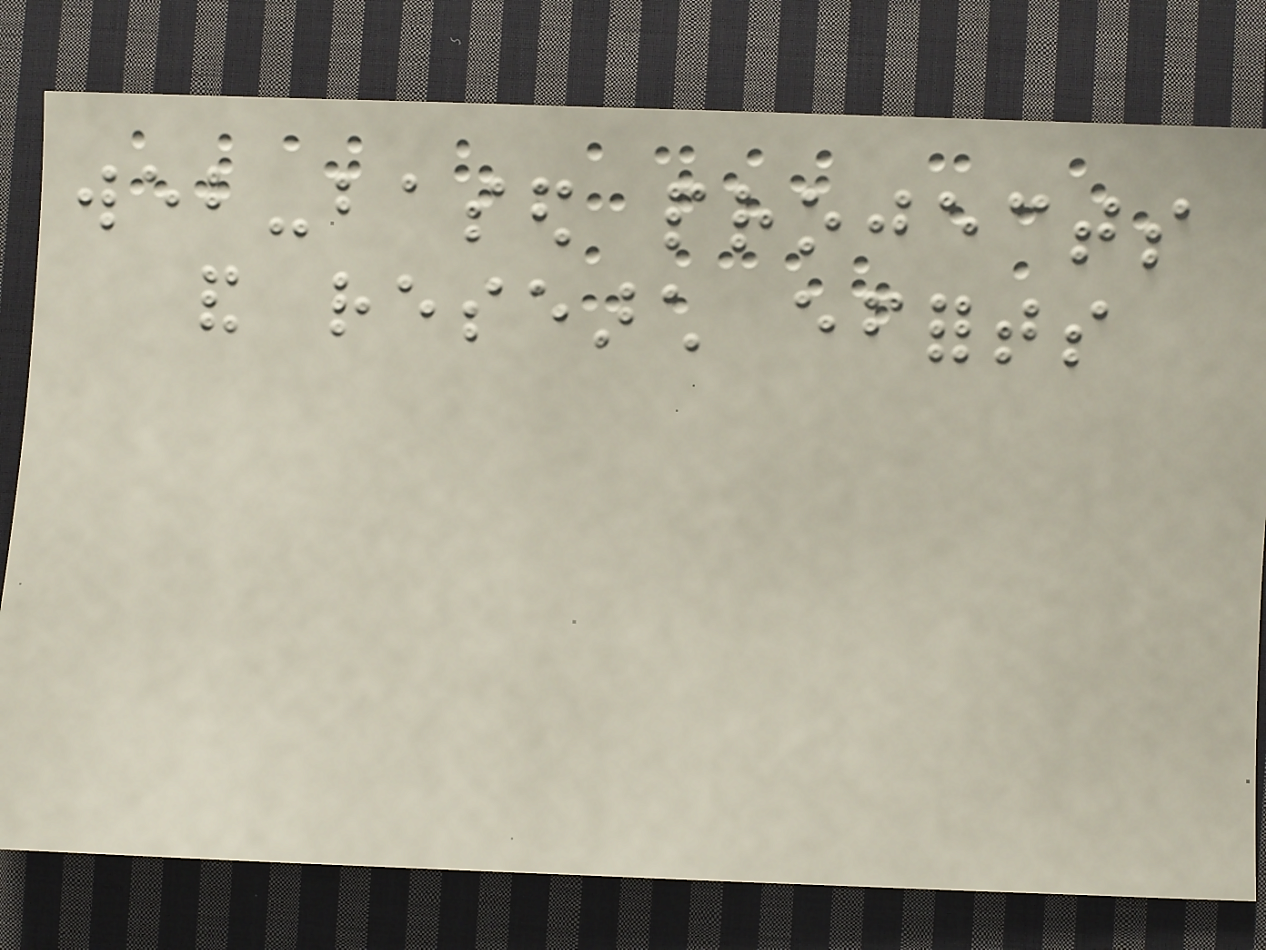web-based projects
and research efforts
